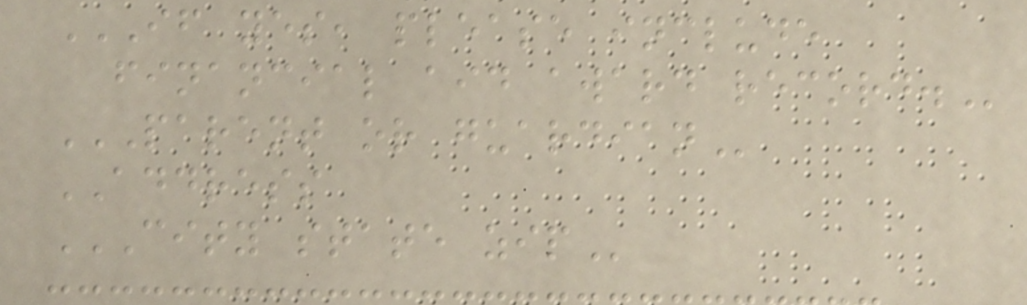IF YES, PLEASE INCLUDE
FINANCIAL AID AWARD RECORD.
PARENT OR GUARDIAN
ADDRESS
CITY STATE ZIP
